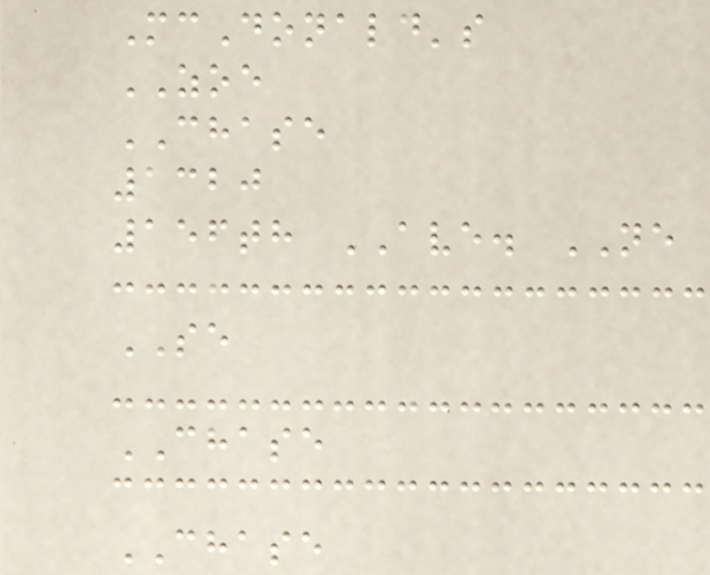McDonald's
ZOE
CHASE
1320
156th AVE. NE
SE
CHASE
CHASE
